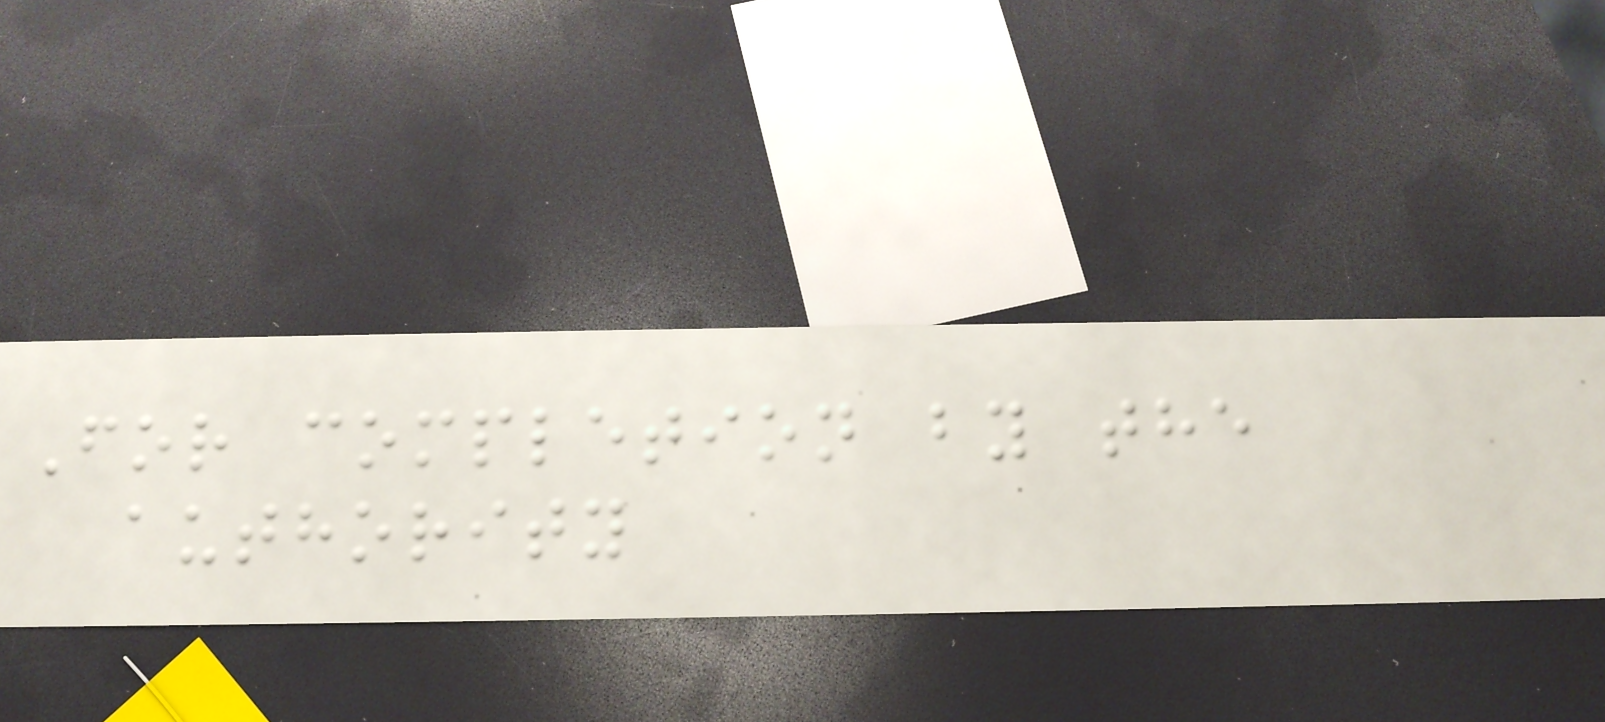For completion by the
authority
